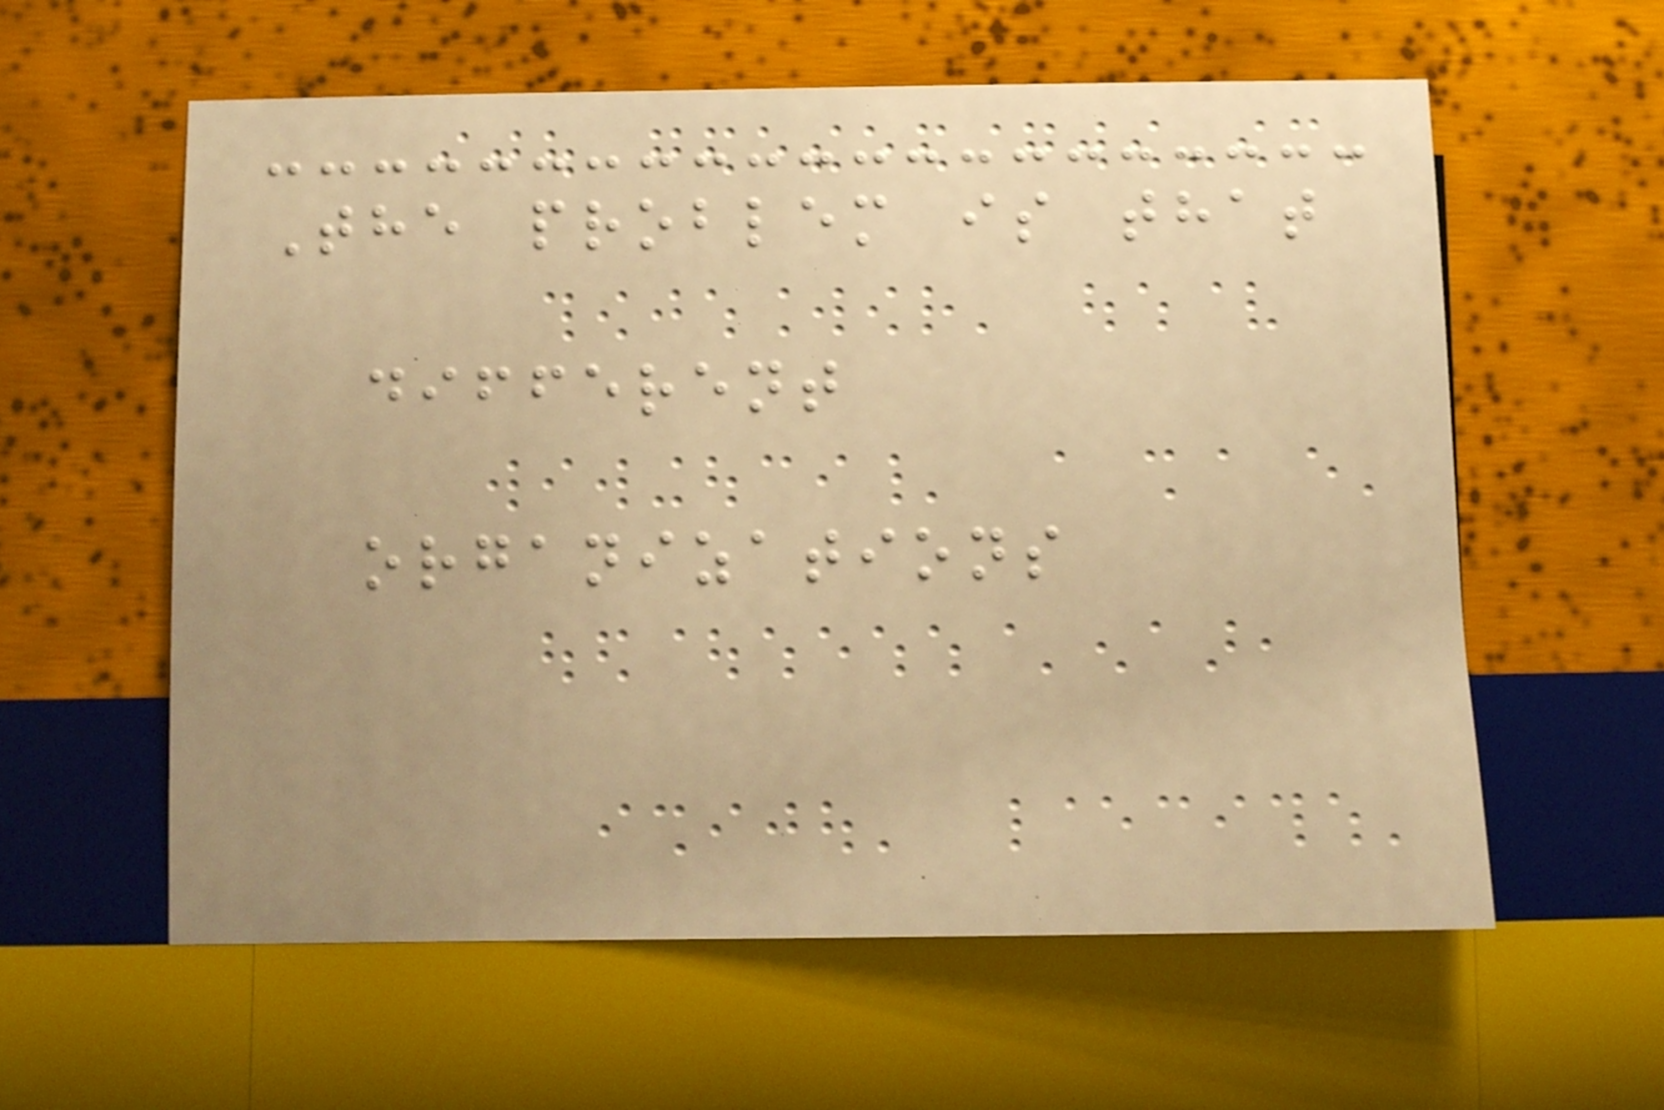The problem is that
different
organizations
